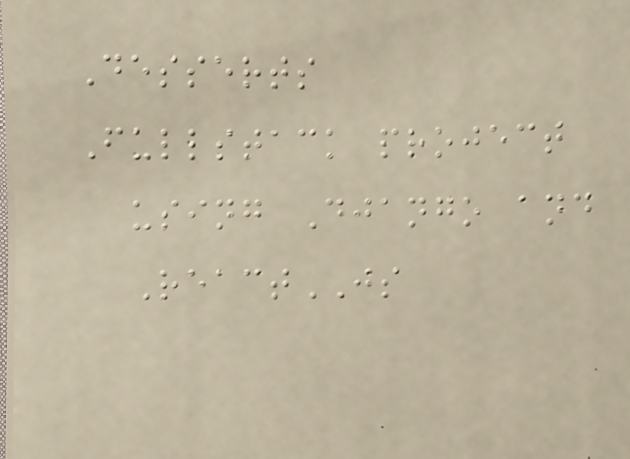Desserts
Fullstack project
using Django and
ReactJS
